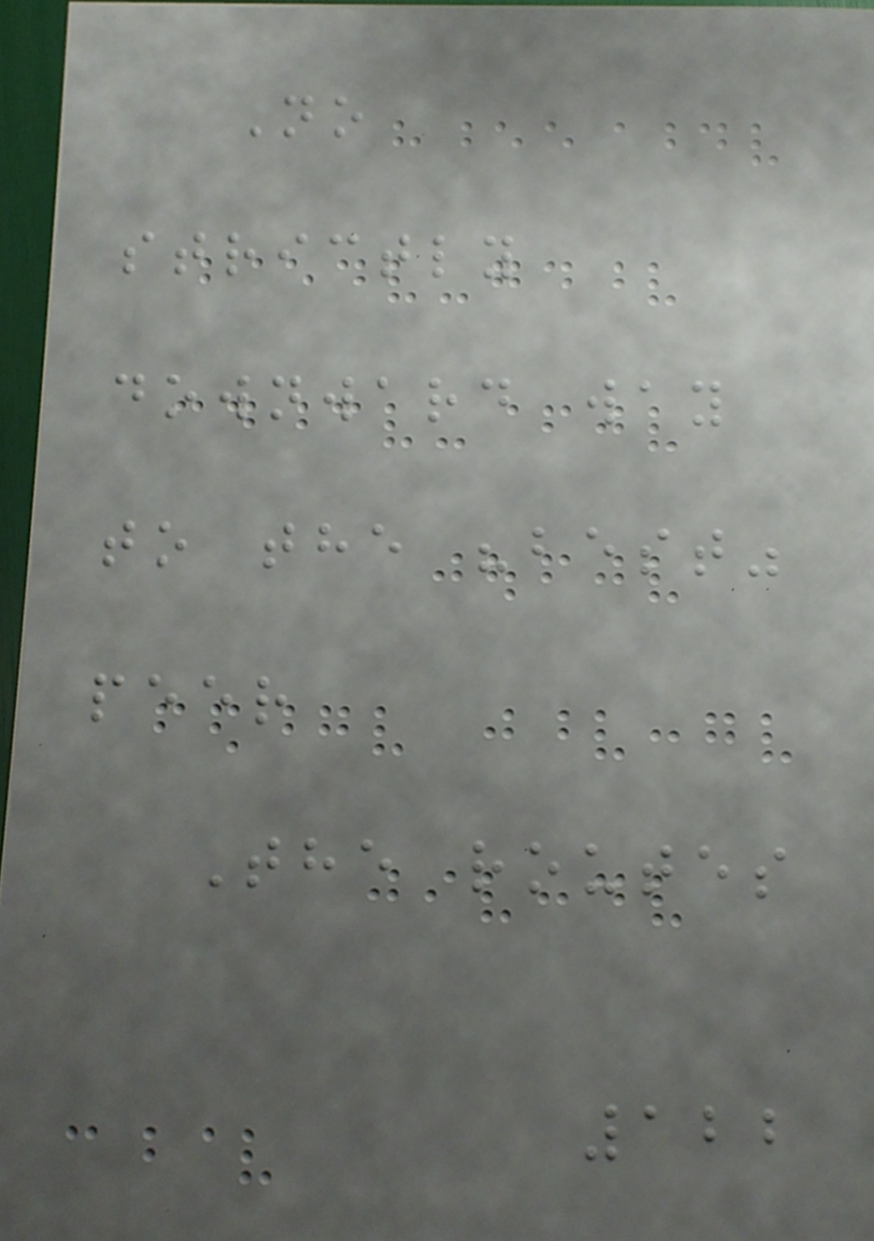No
strictly
downward way
to the "best"
peer
The routes
122
